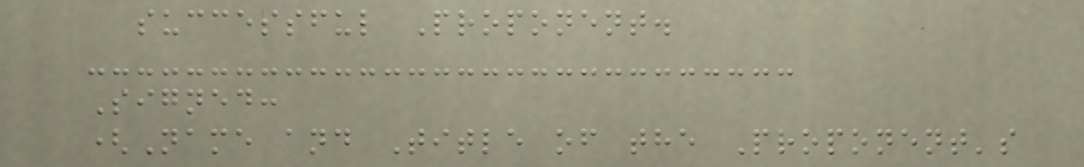successful Proponent.
Signed:
(Name and Title of the Proponent's
